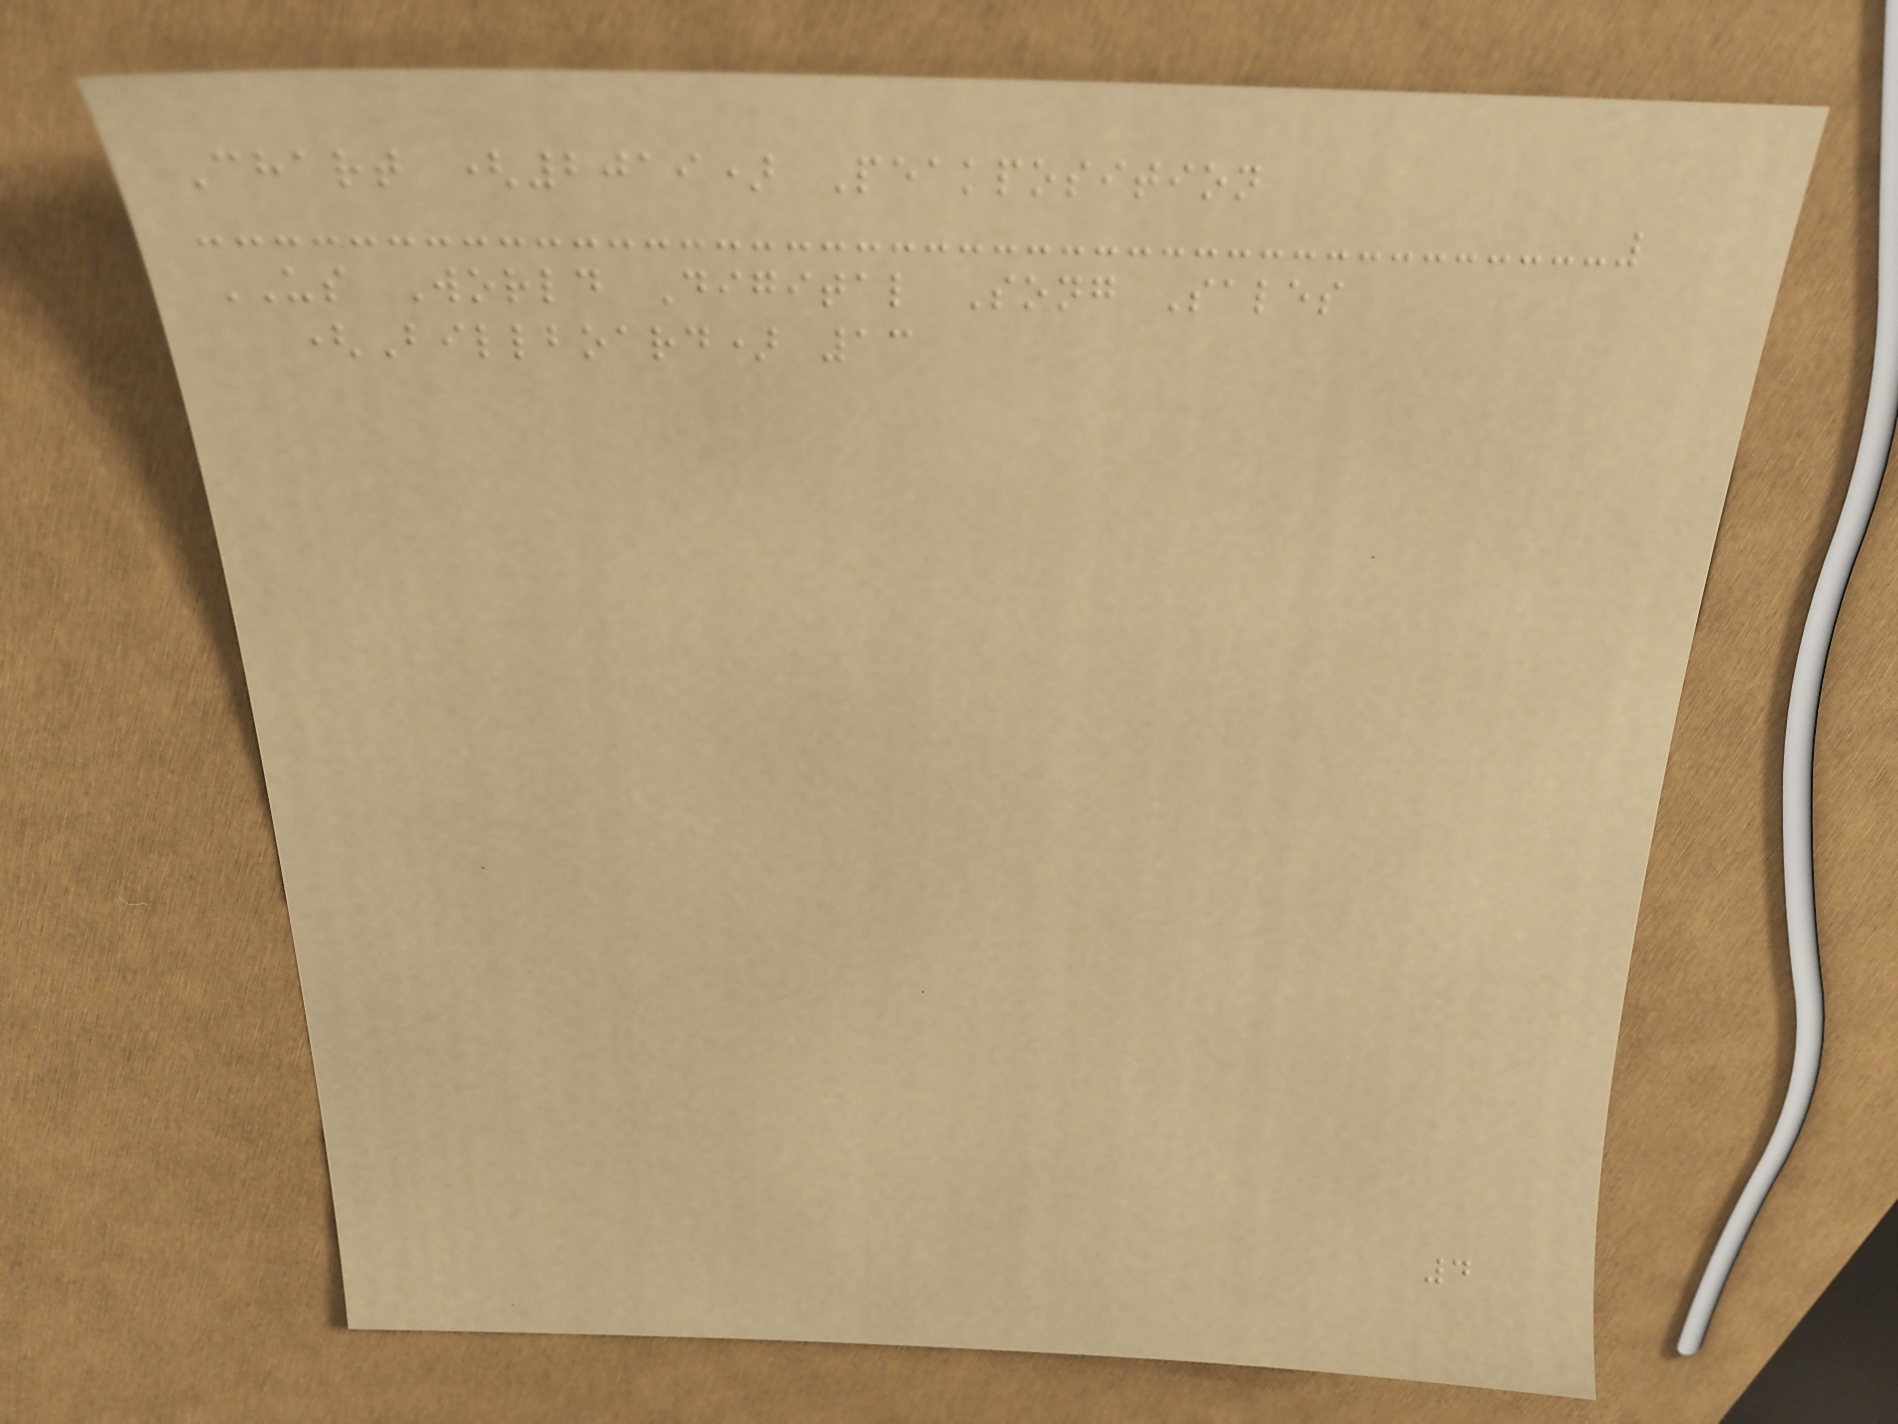Chart (2019) Peakposition
US World Digital Song Sales
(Billboard) 13
4
